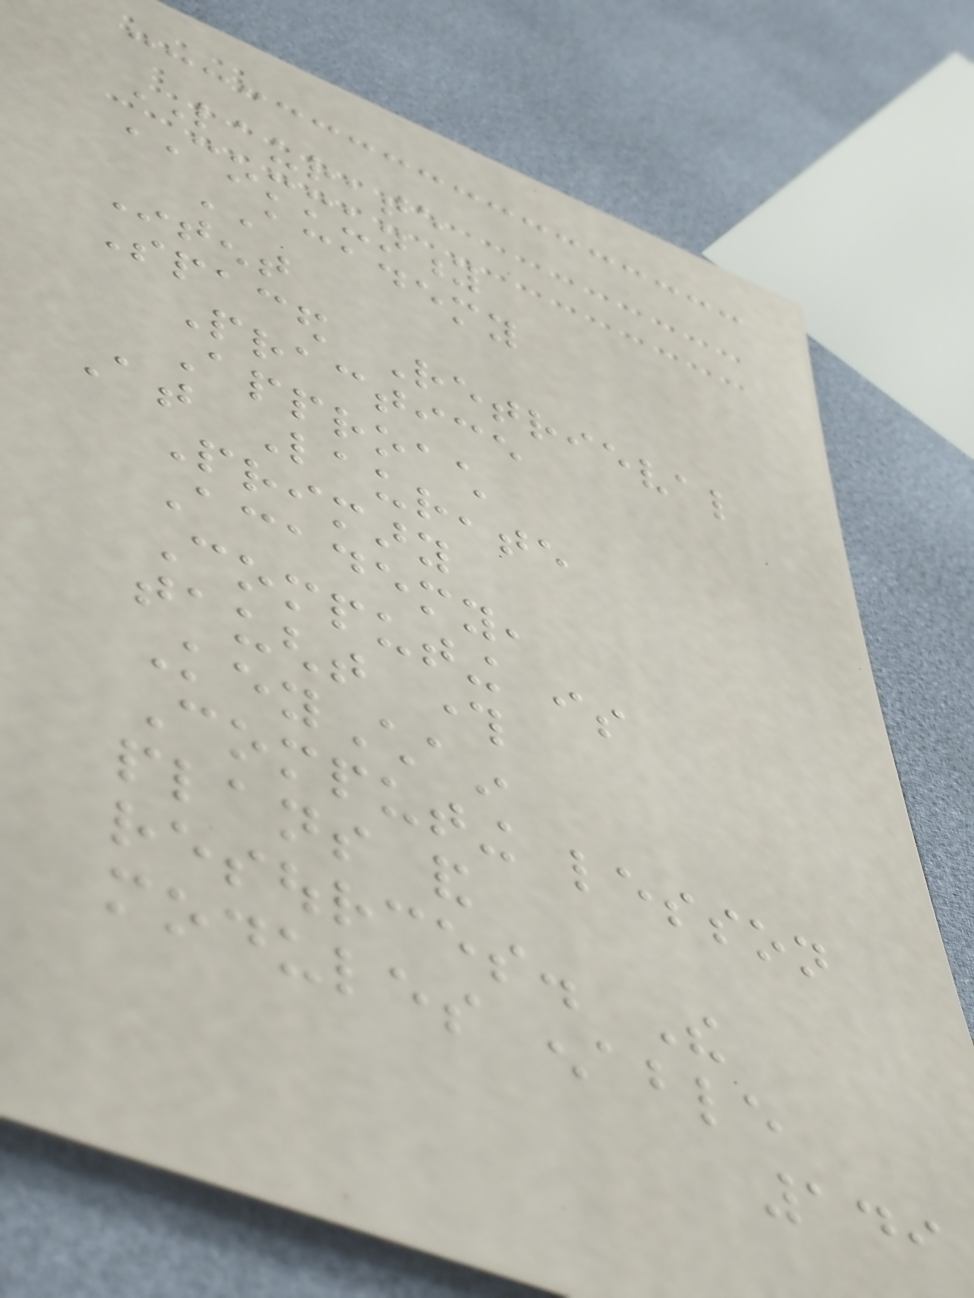LAUREATE
COMMUNITY
ACADEMY
Intent
Spaced Retrieval
Practice
Approach
At Laureate
Primary
Academy,
Computing is
taught through
KeyChain
Computing lesson
plans and
resources. The
modules enable
149
